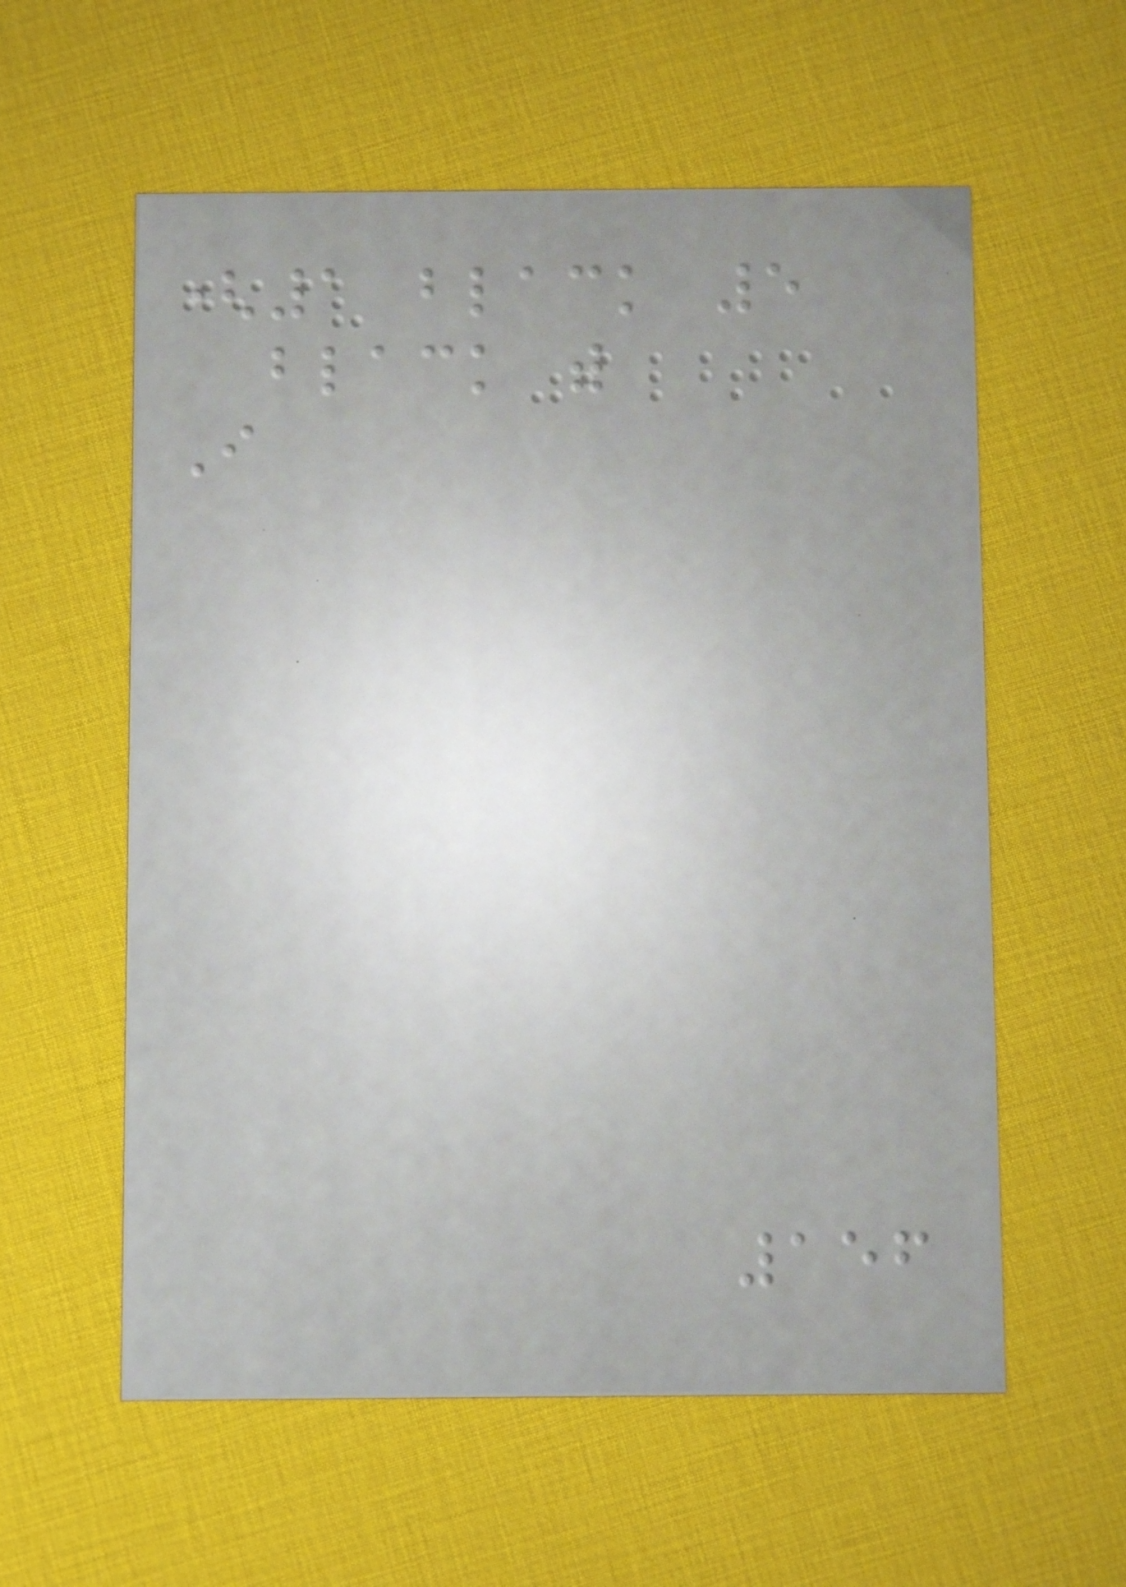(1 black 5
black with
I
156
